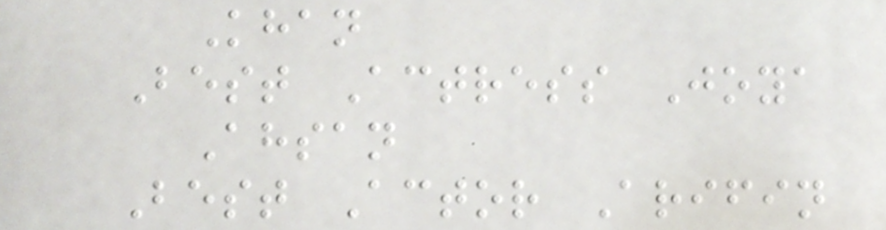Khan
Best Actress Joya
Ahsan
Best Actor Arifin
